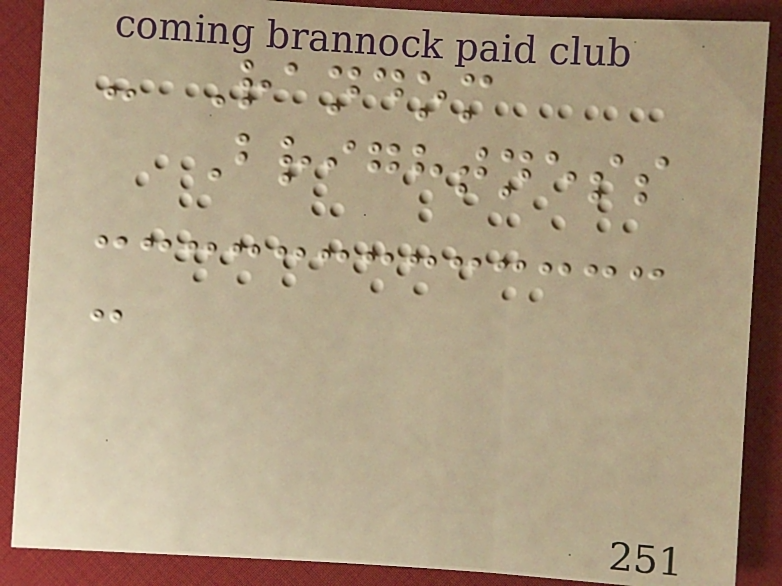- Random
Brightness
-
